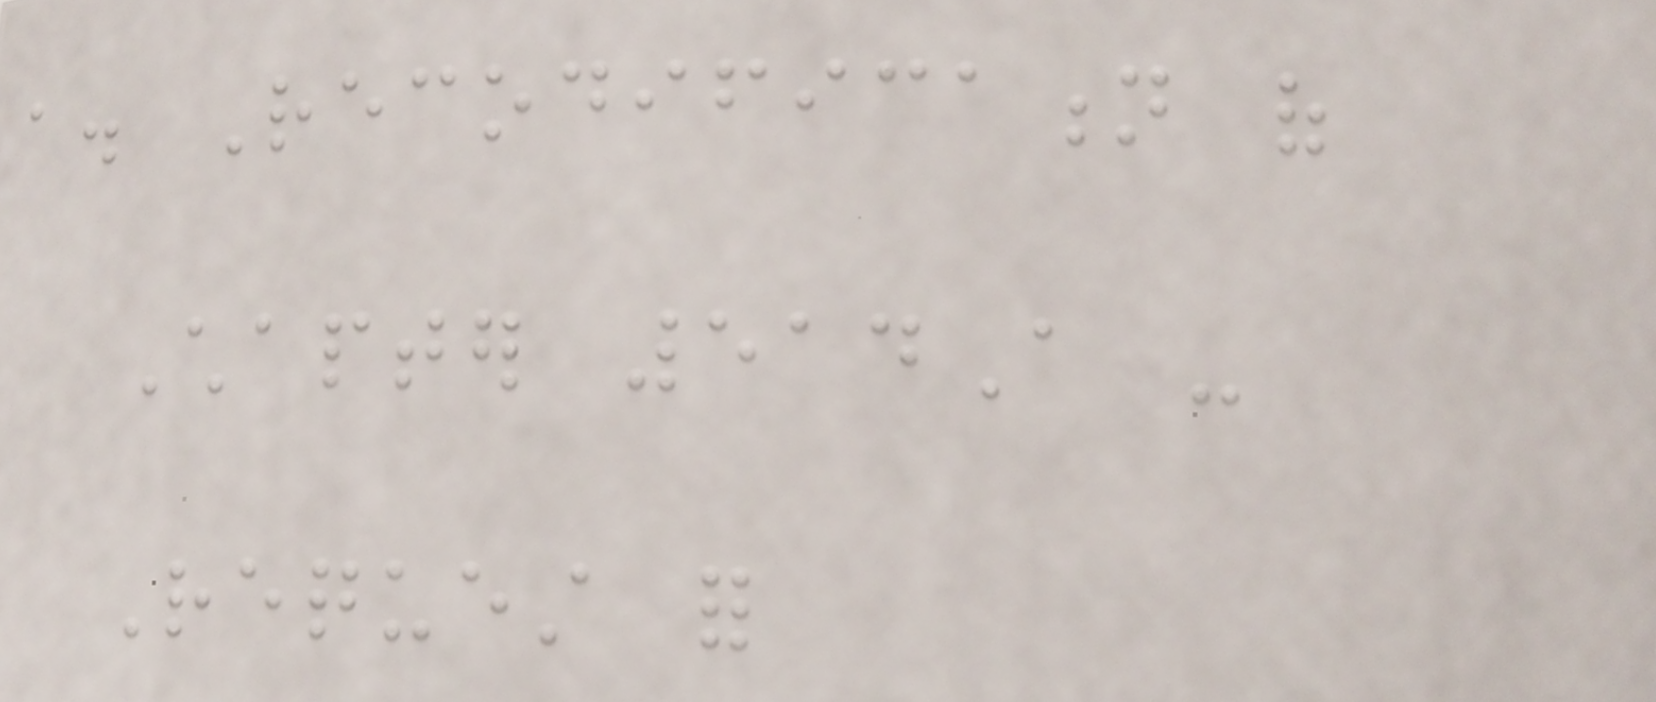a. Recodification of
Chapter 514A -
Request for
